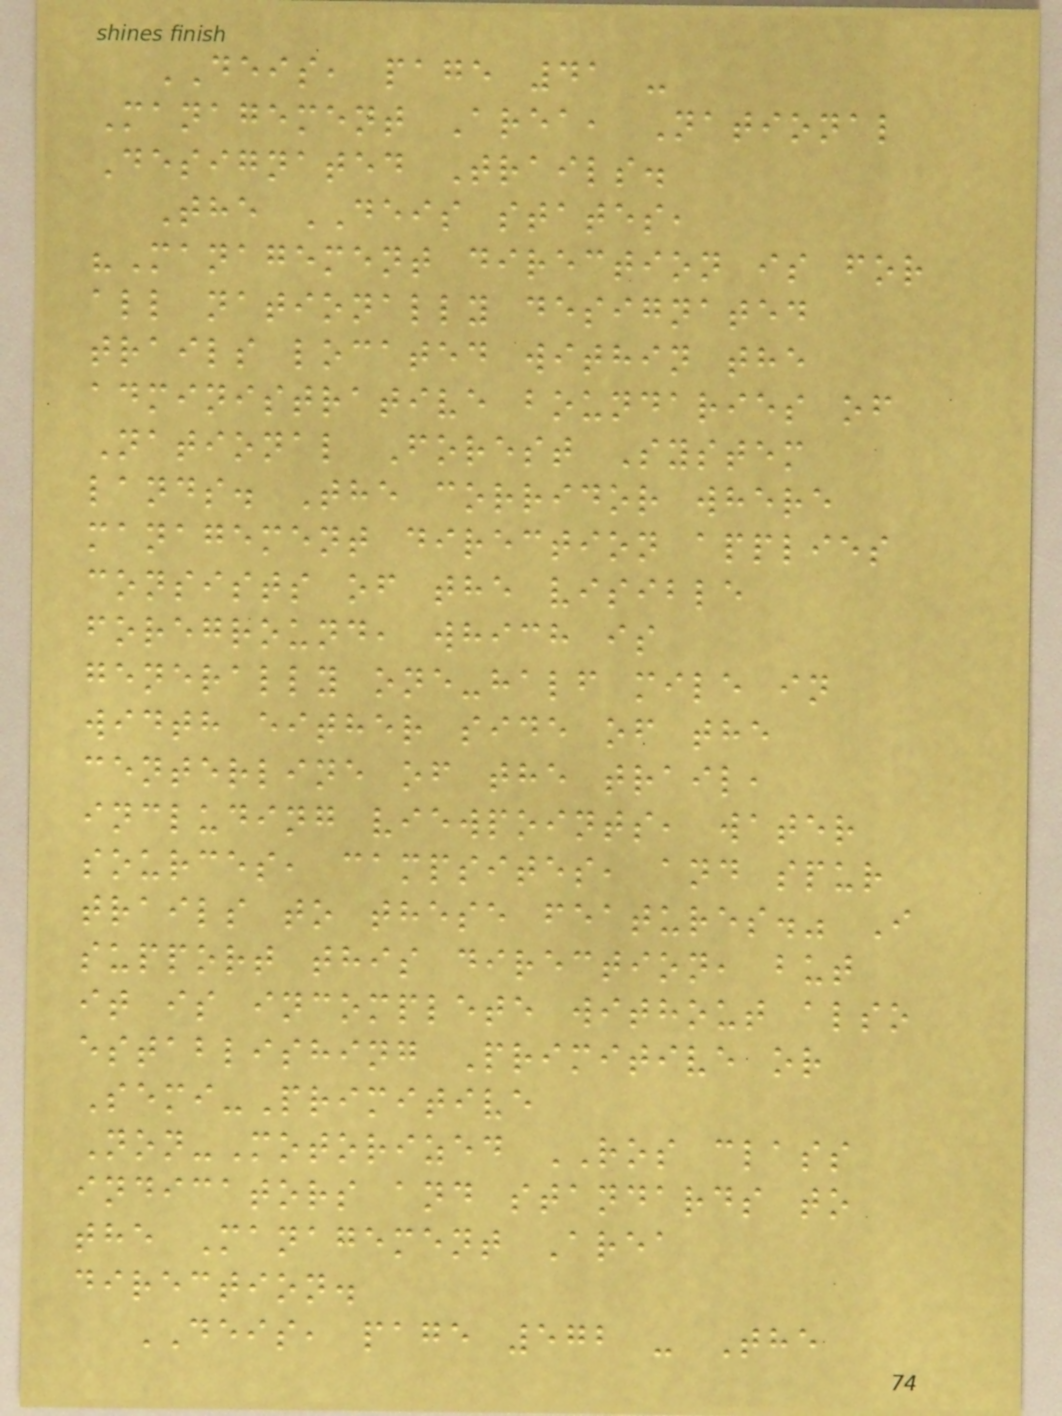DEIS, page 41 -
Management Area, National
Designated Trails.
The DEIS states,
"Management direction is for
all nationally designated
trails located within the
administrative boundaries of
National Forest System
lands. The corridor where
management direction applies
consists of the visible
foreground, which is
generally one-half mile in
width either side of the
centerline of the trail,
including viewpoints, water
sources, campsites, and spur
trails to these features." I
support this direction, but
it is incomplete without also
establishing Primitive or
Semi-Primitive
Non-Motorized ROS class
indicators and standards to
the Management Area
direction.
DEIS, page 572 - The
